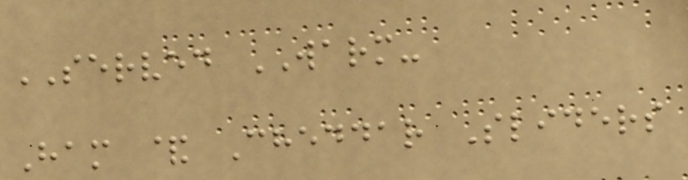SERVED WARM-
Ham & Cheddar Sliders
